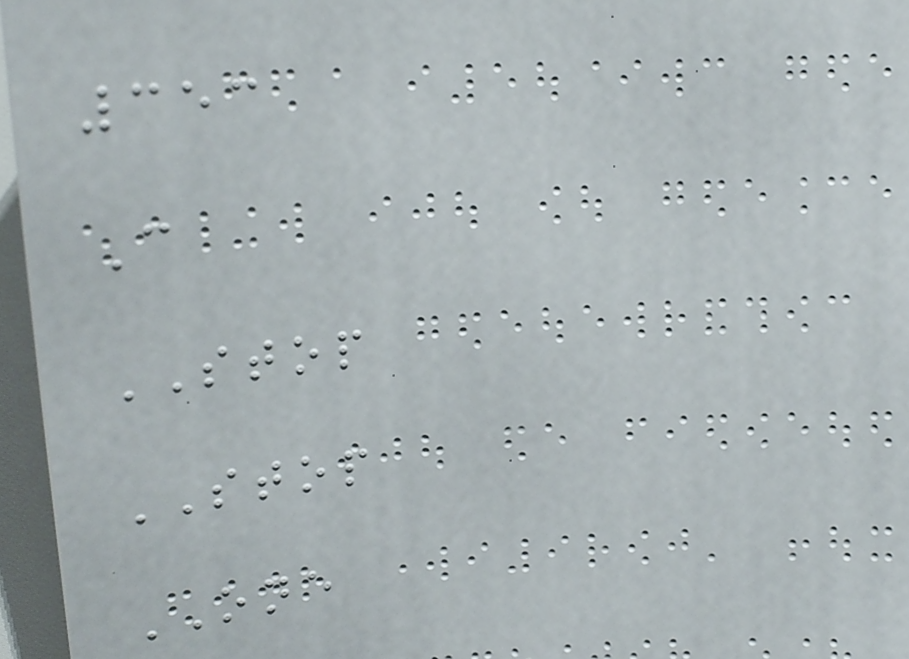353
C
STOP
STOP
ONE
